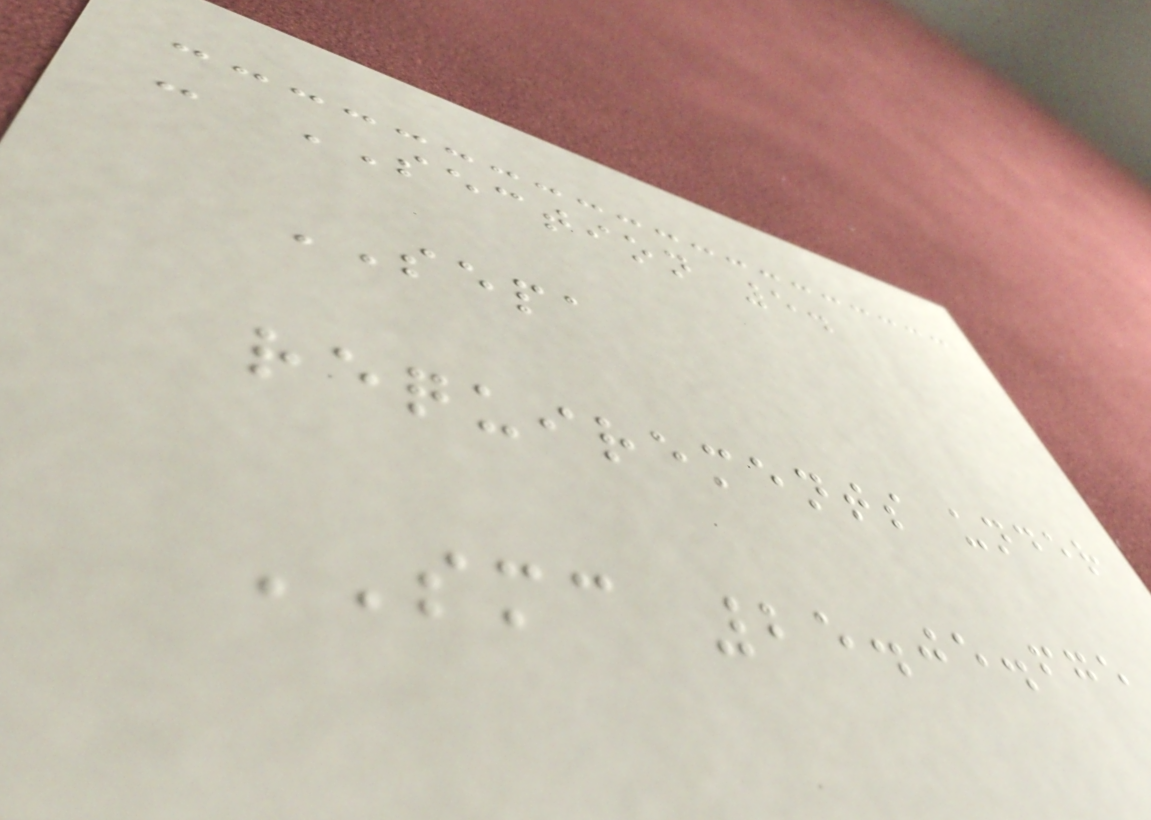- SECTION 5.
SEPA
requirements under
SMC 25.05.675
